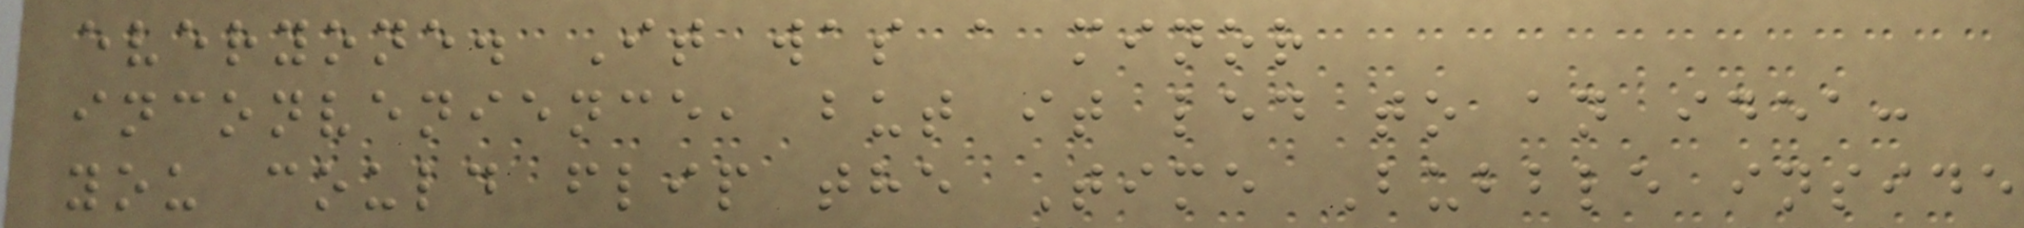everyone. It was a minor
inconvenience, but it led to an idea:
you could flip the Time Bubble inside
